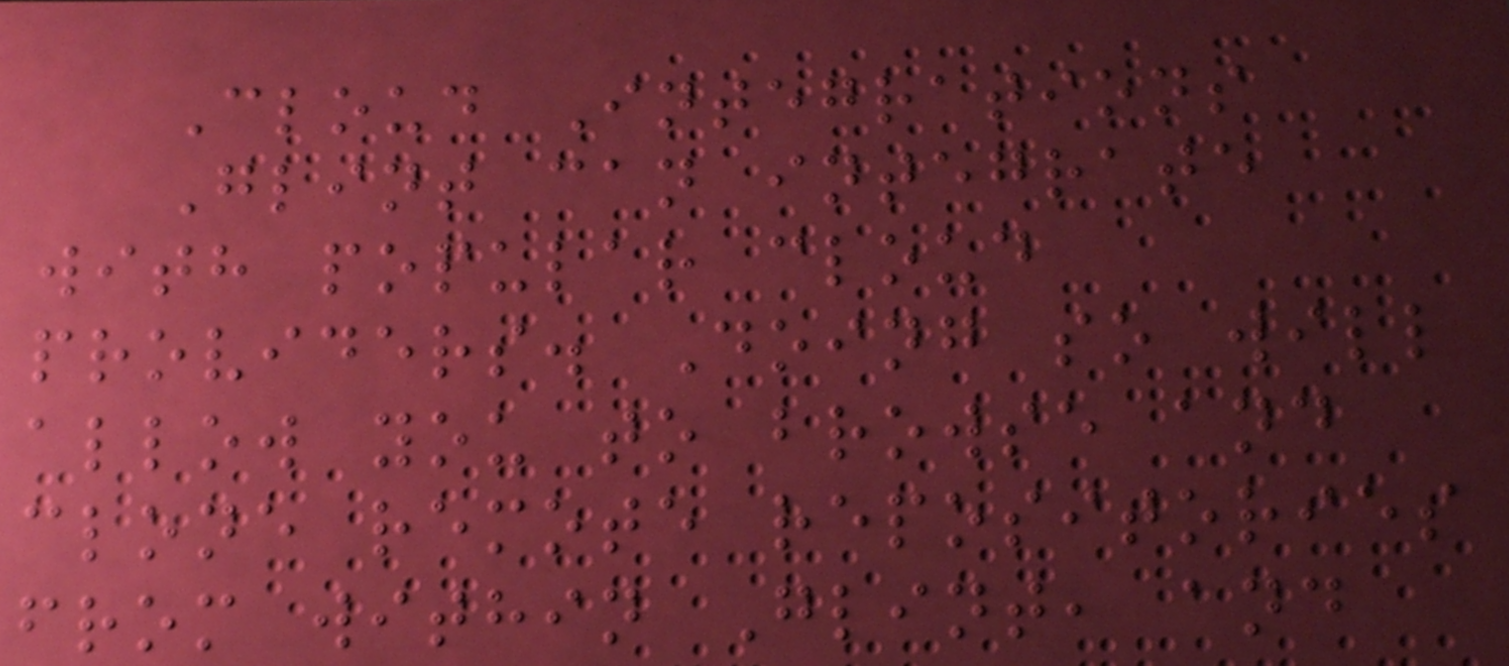Cloud Integrations
Glint can integrate
with popular cloud
providers. Doing so will
allow you to browse and
clone remote repositories
from within Glint, and
